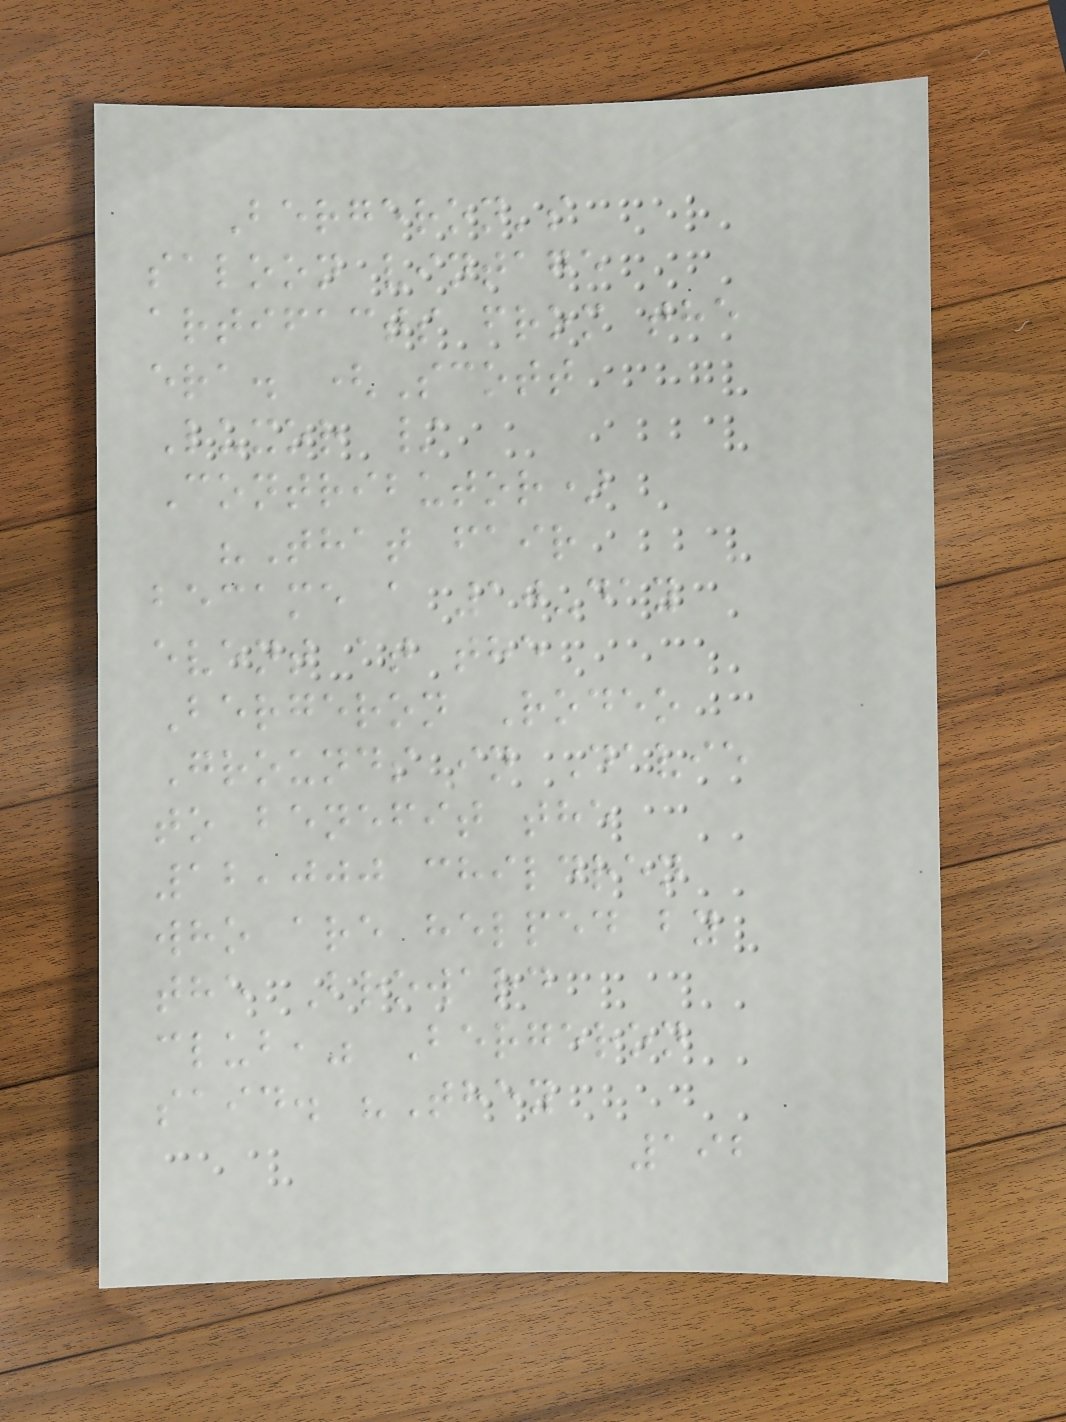Bergeron's
saloon vintage
artifacts from the
era. (Scott
Luxor /
Contributor)
"That fair
became a 10-day
event at the
Bergeron Rodeo
Grounds in Davie
to benefit the
12,000 children
who are helped by
the Broward
club," Bergeron
said. "They
192
